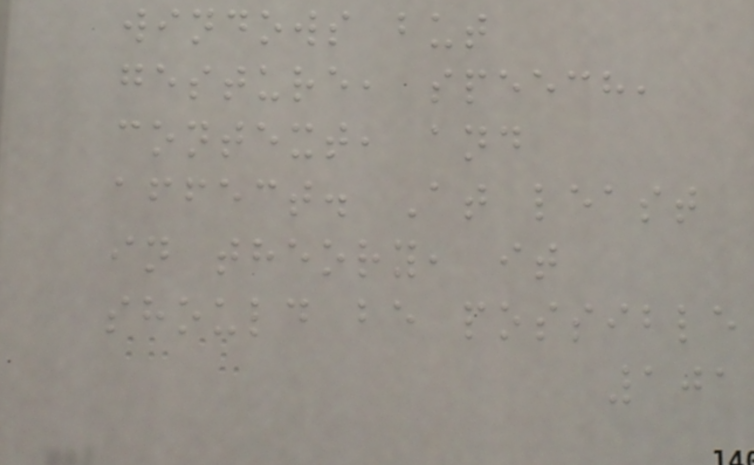windows but
gesture, speech,
context, and
affect. At least
in theory, it
should be possible
101
